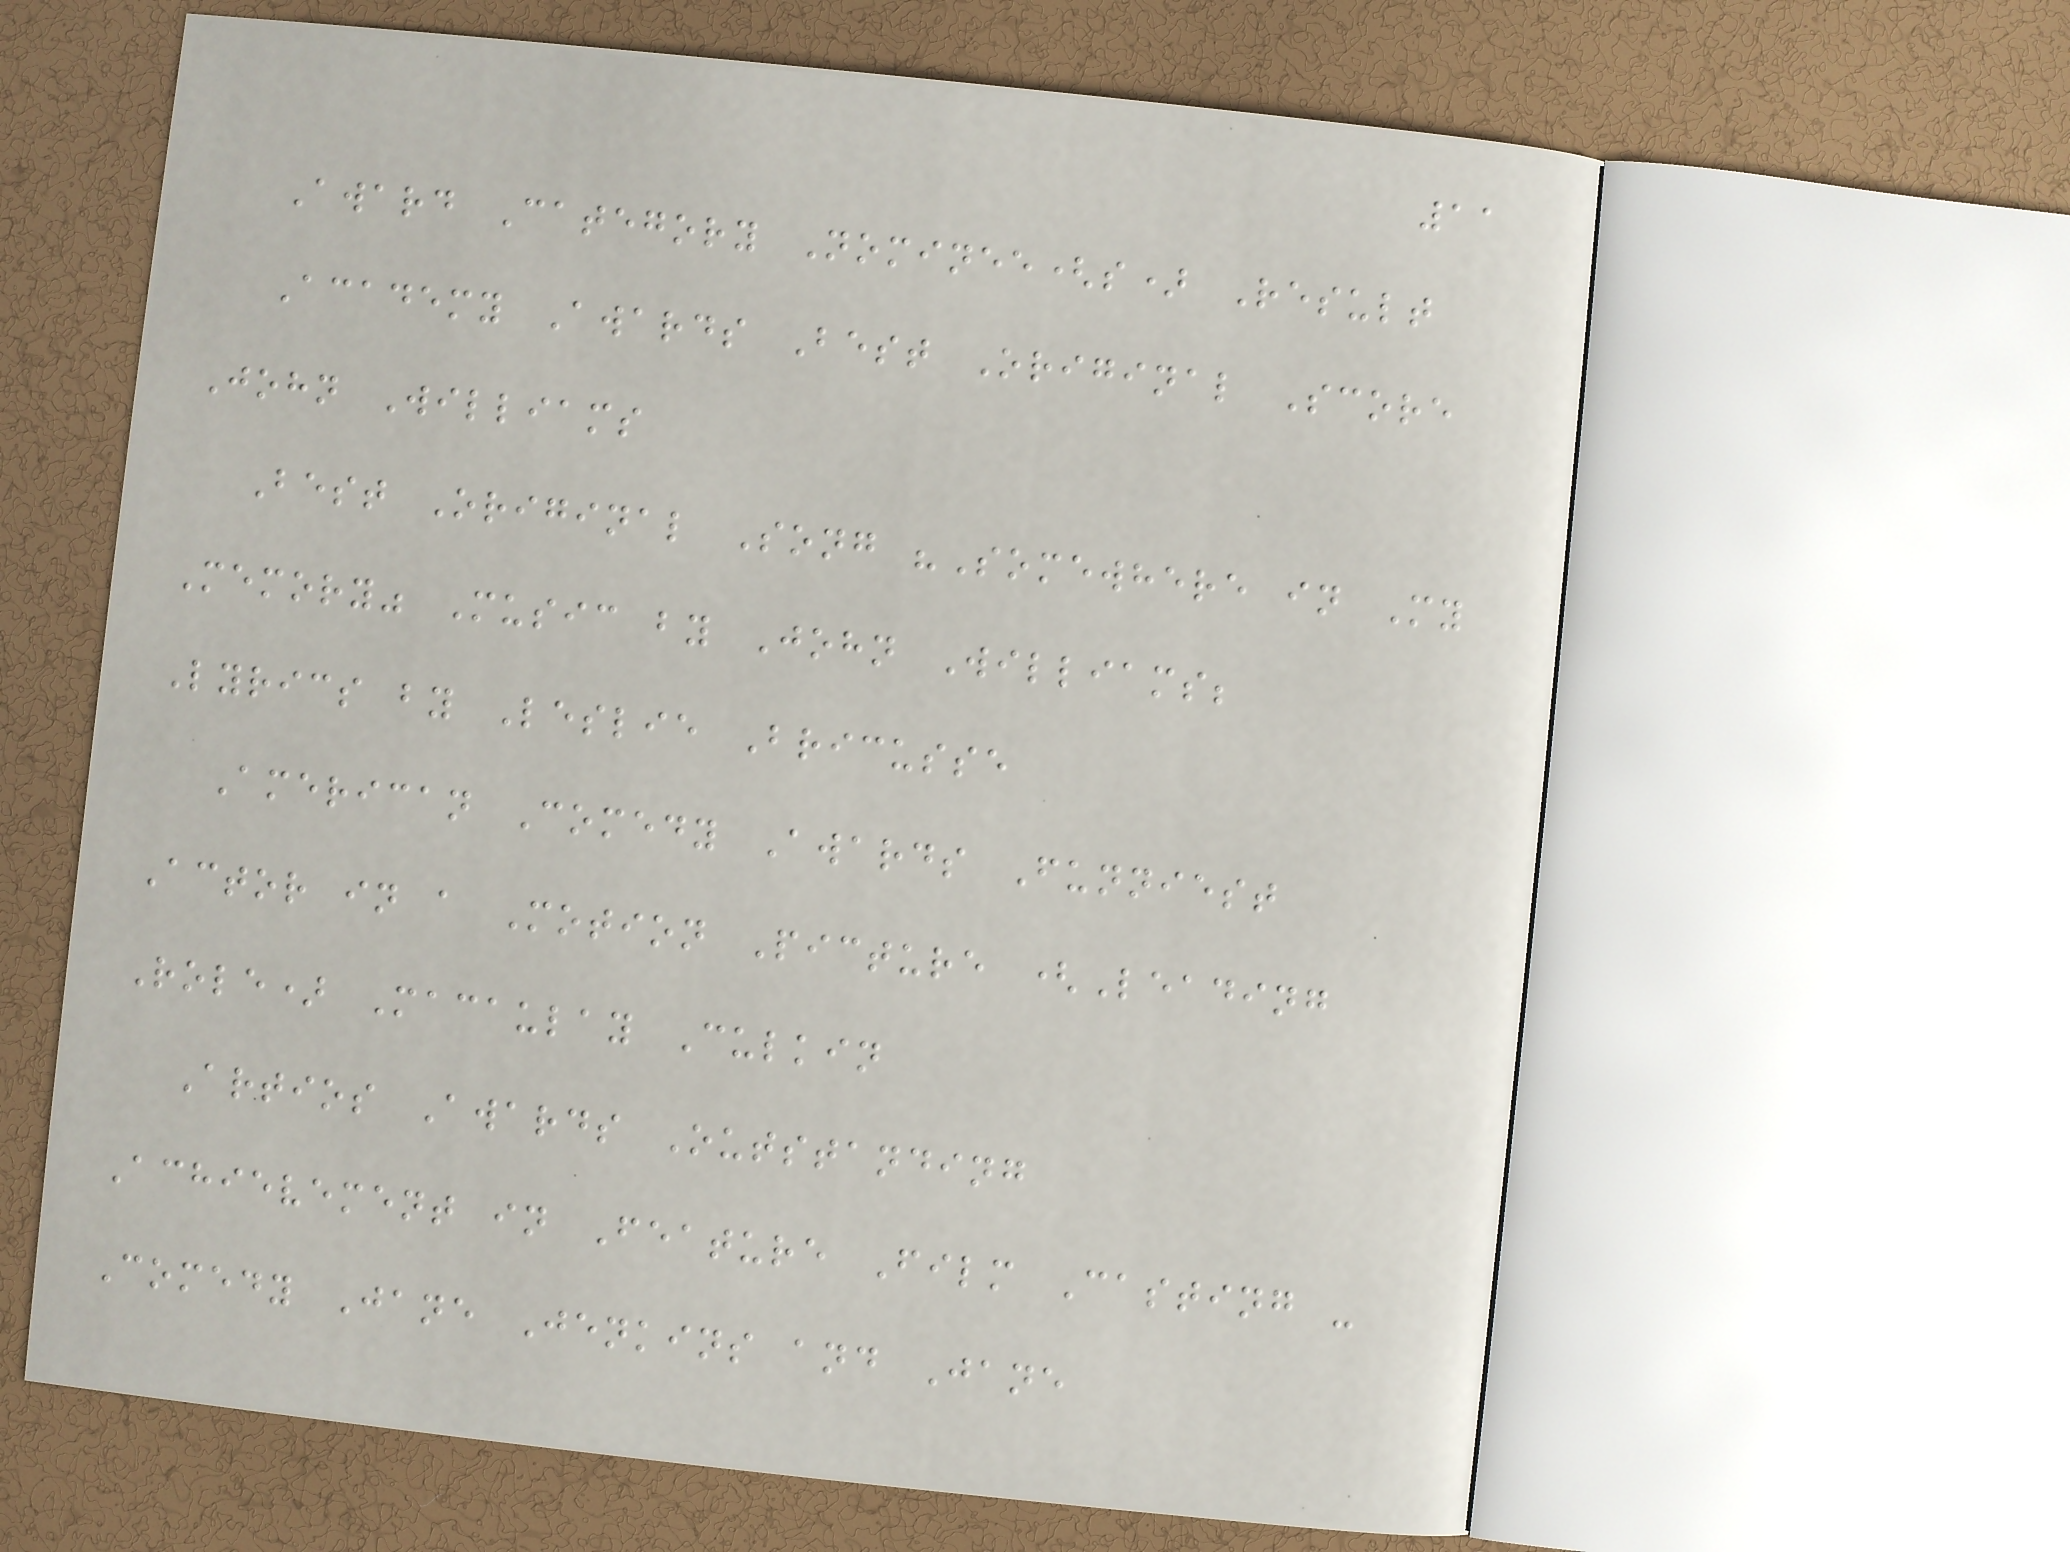11
Award Category Nominee(s) Result
Academy Awards Best Original Score
John Williams
Best Original Song "Somewhere in My
Memory" Music by John Williams;
Lyrics by Leslie Bricusse
American Comedy Awards Funniest
Actor in a Motion Picture (Leading
Role) Macaulay Culkin
Artios Awards Outstanding
Achievement in Feature Film Casting -
Comedy Jane Jenkins and Jane
